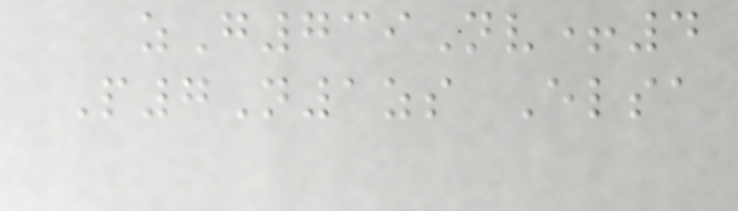zG739Nv+4
P7N1zs Elsa
